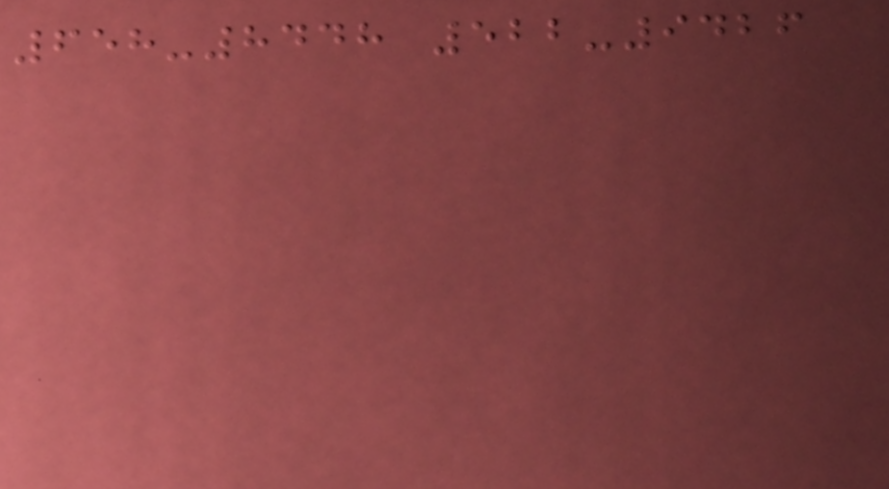658-8448 522-9426
